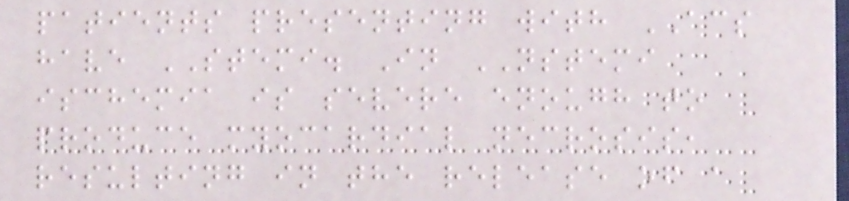patients presenting with ACS
have STEMI. In NSTEMI
ischemia is severe enough to
produce myocardial necrosis,
resulting in the release of a
